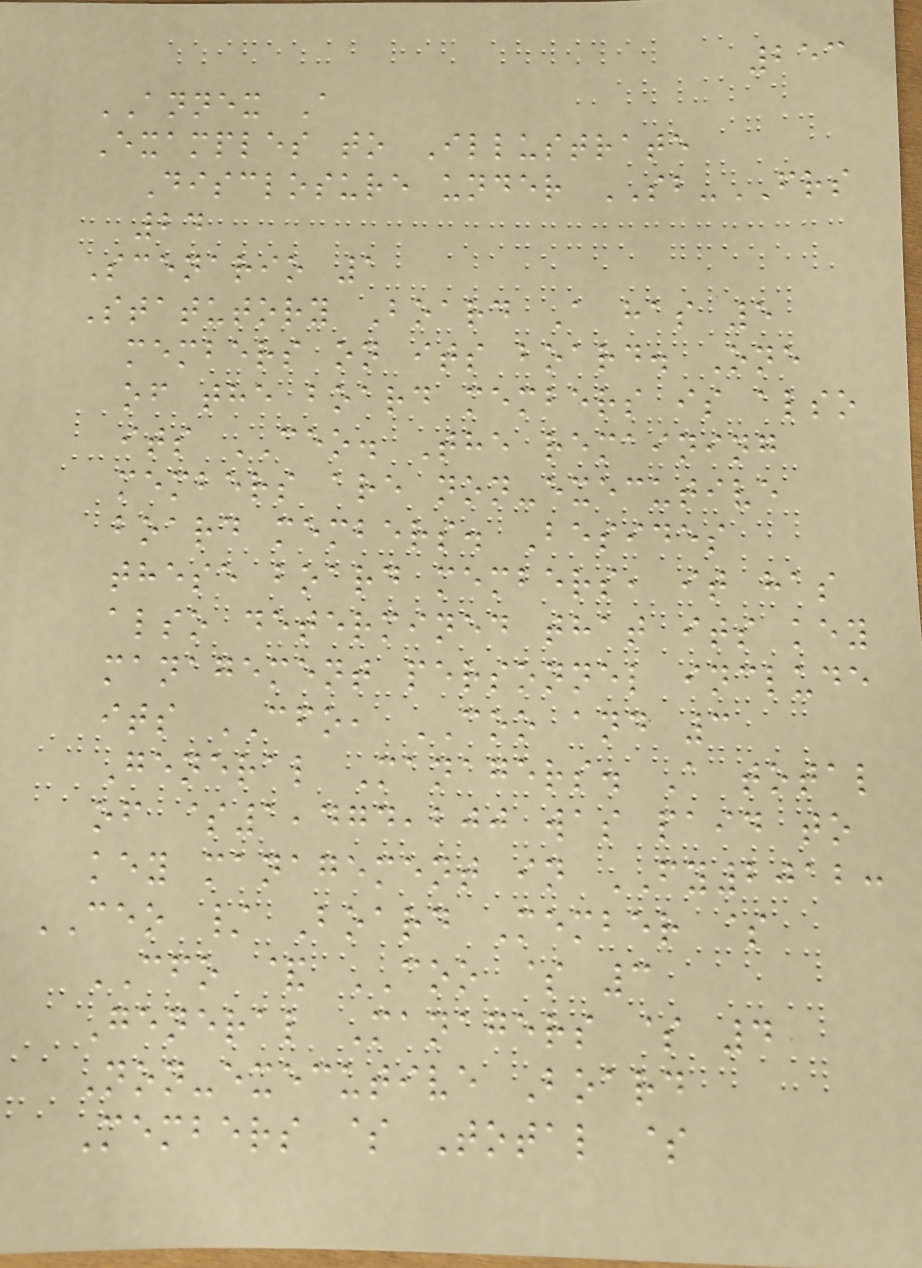253
ANNEX A
Examples to Illustrate
Disclosure under SB-FRS
24
Scenario 1
Statutory Board A has 5
members on its board. One
of the board members is also
its CEO. The remaining
members are non-executive
board members. Besides
these board members, it has
also determined that its key
management personnel include
its CFO, COO and 3
General Managers. A total
of $1,474,200 was paid to
key management in FY2012:
CEO / Board Member $
CFO & COO $ 3
General Managers $ 4
Non-executive Board
Members $ Total $
